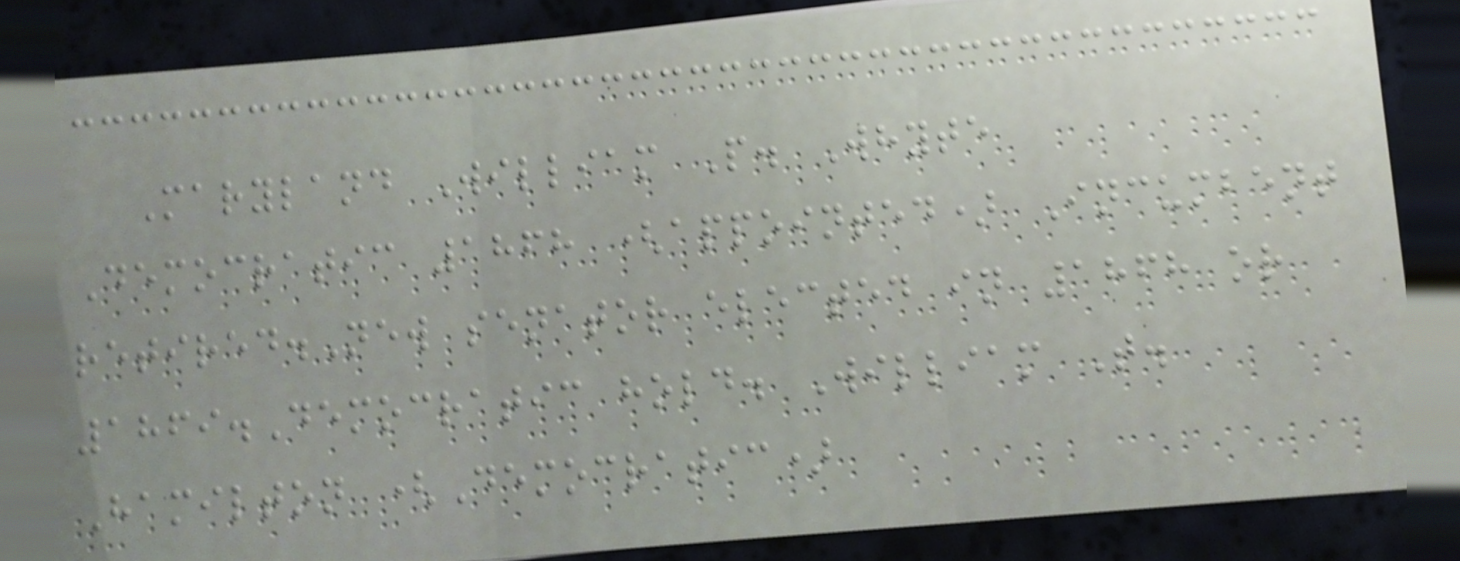Maryland William P. Whyte
Democratic 1868 (appointed) Incumbent
retired.New senator elected in 1868 or
1869.Democratic hold. William T.
Hamilton (Democratic)
